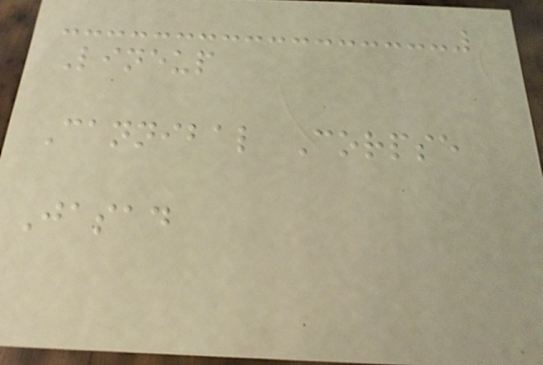Lineup
Cannibal Corpse
Jasad
